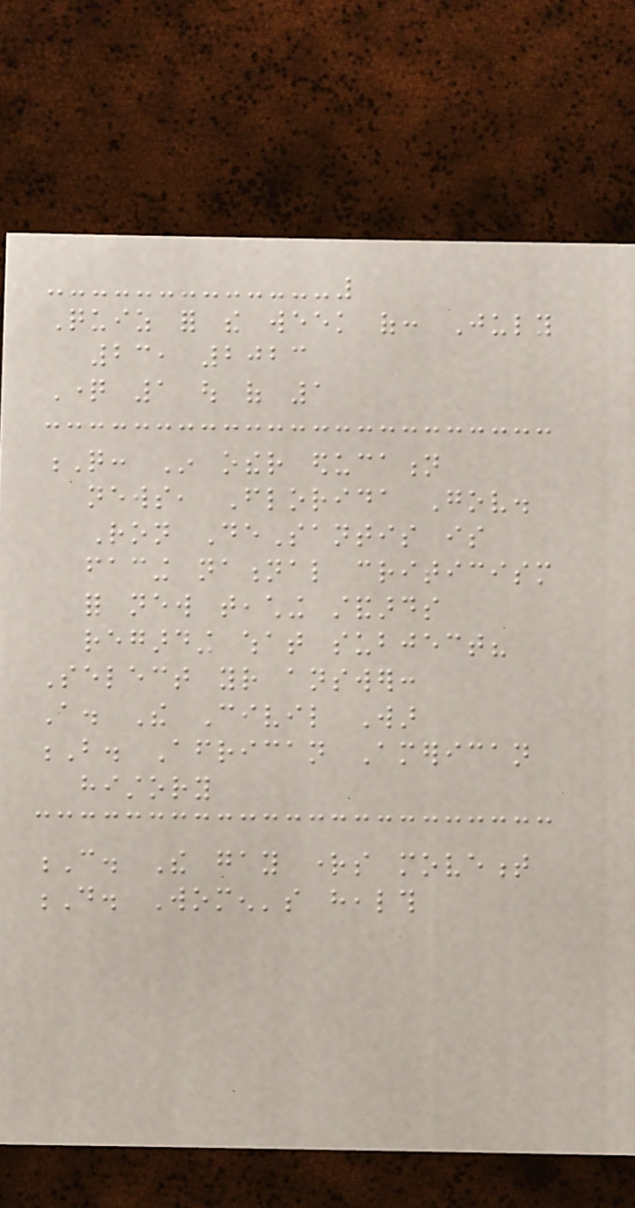Quiz for the week of: July
23, 2023
Question 1 out of 1
Q: In other education
news, Florida Gov.
Ron DeSantis is
facing national criticism
for new teaching standards
regarding what subject?
Select your answer:
A. The Civil War
B. African American
history
C. The gay rights movement
D. Women's health
